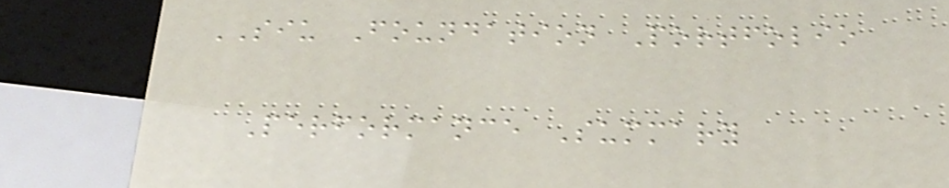SIU Foundation Portfolio
Performance Summary
